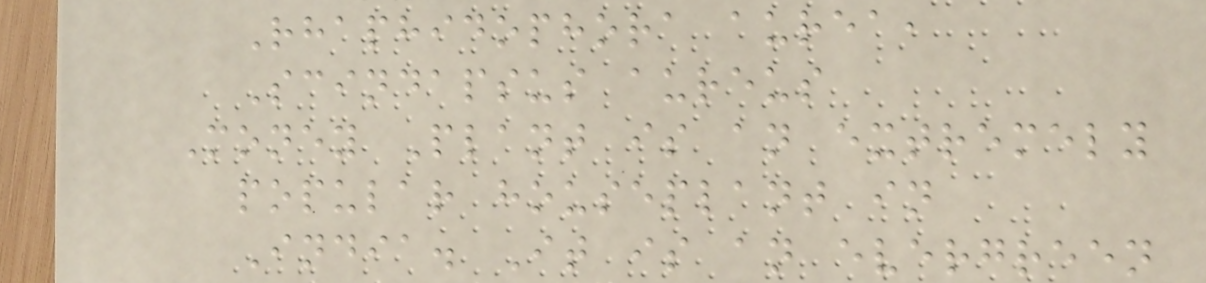Rhaphidophora aurea,
Scindapsus aureus
Money Plant is an extremely
popular houseplant in
India. It is an evergreen
